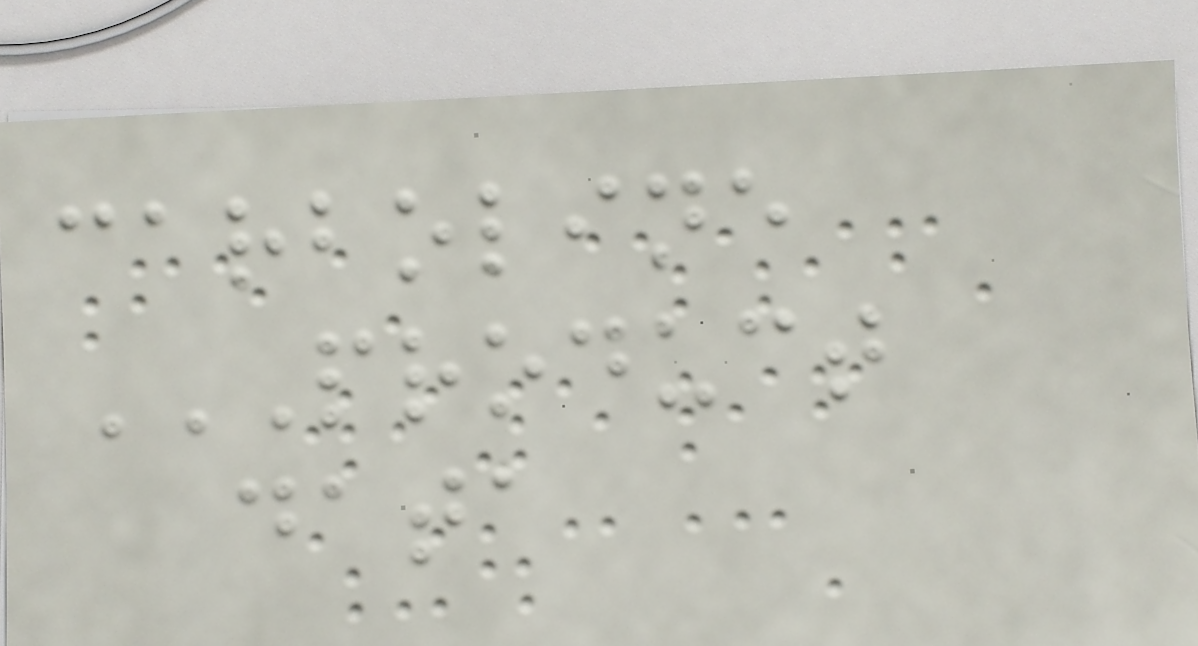carboline
PRODUCT
DATA
